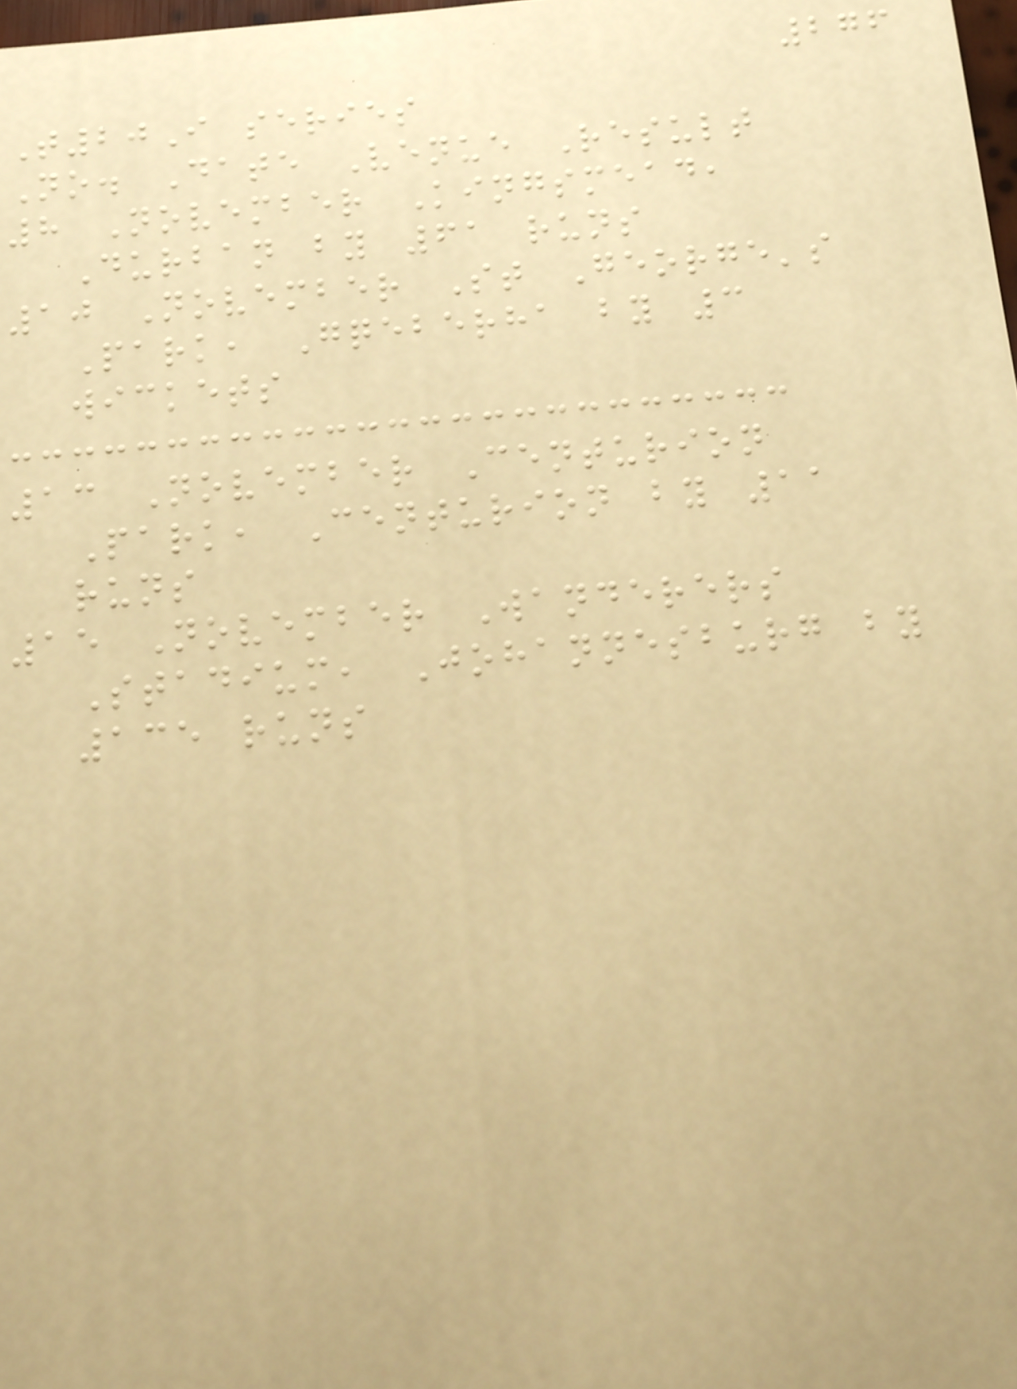276
T20I series
No. Date Venue Result
8 November Kingsmead,
Durban by 61 runs
10 November St George's
Park, Gqeberha by 3
wickets
13 November Centurion
Park, Centurion by 11
runs
15 November Wanderers
Stadium, Johannesburg by
135 runs
